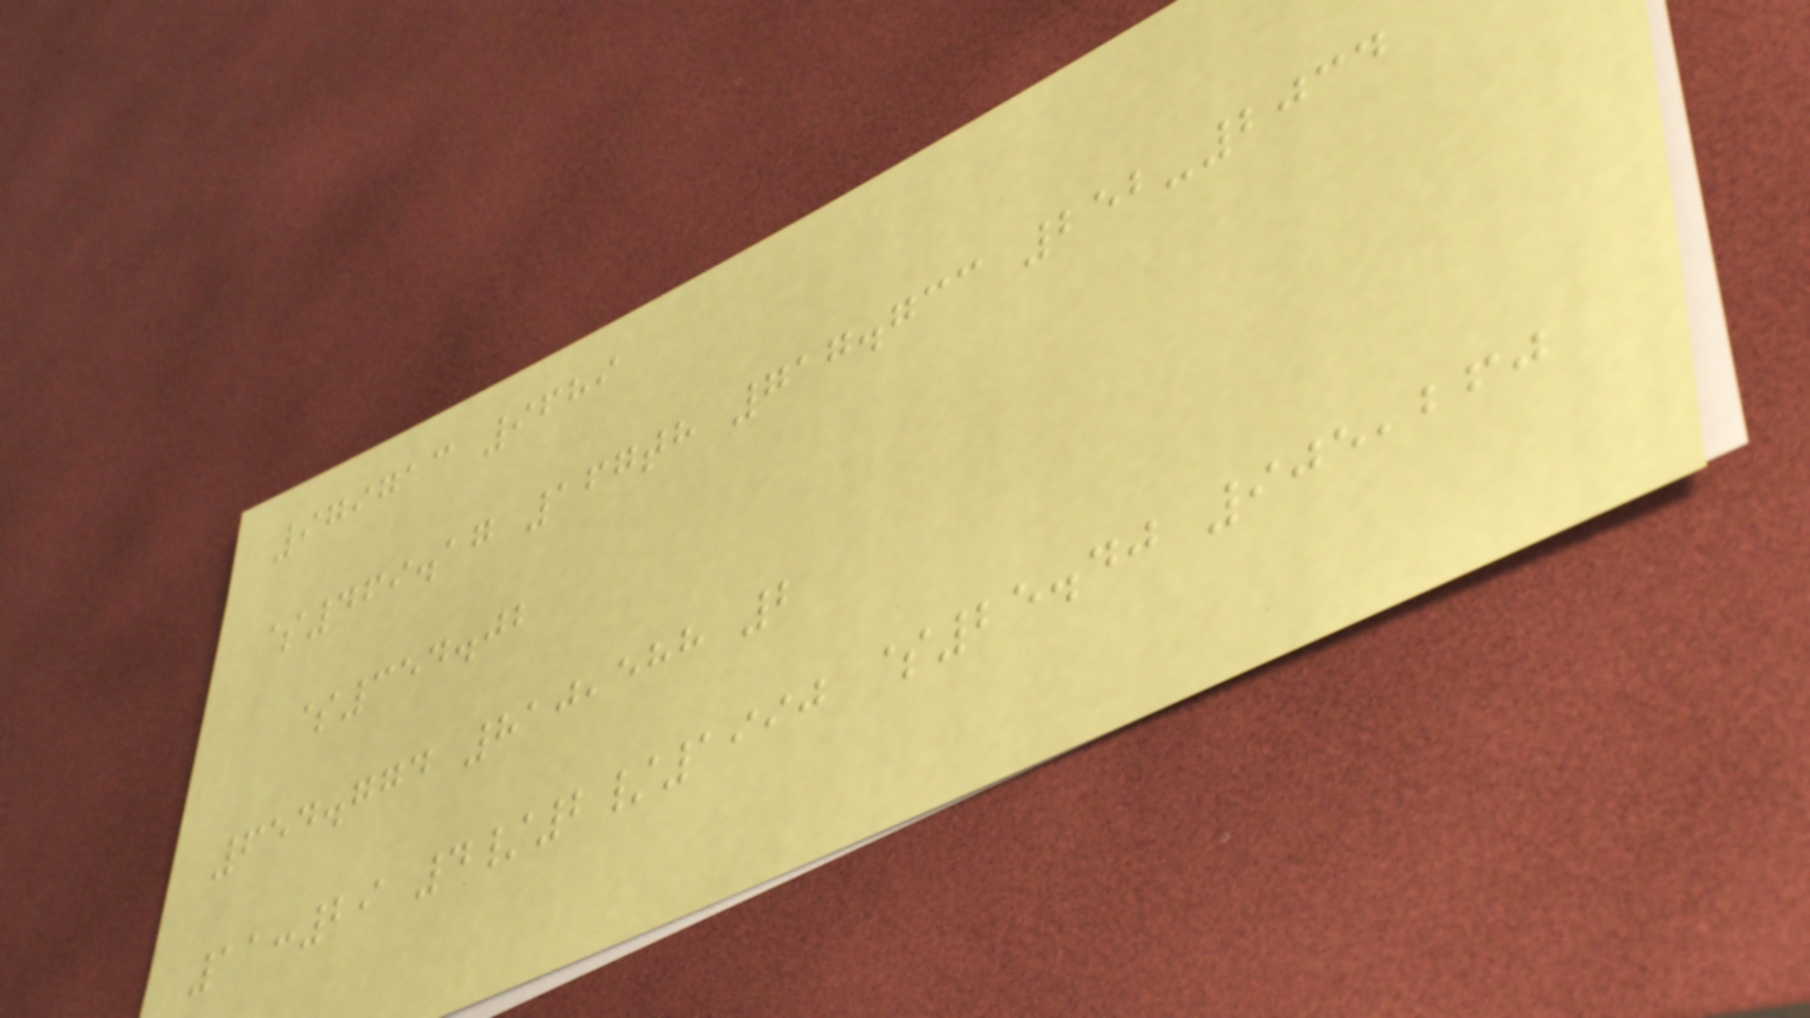979713 9689
$469.17 167th 717.733 252-2034
$354.02
654.774 810,588 2
11:29 4/2/1990 $25.40 905,260
